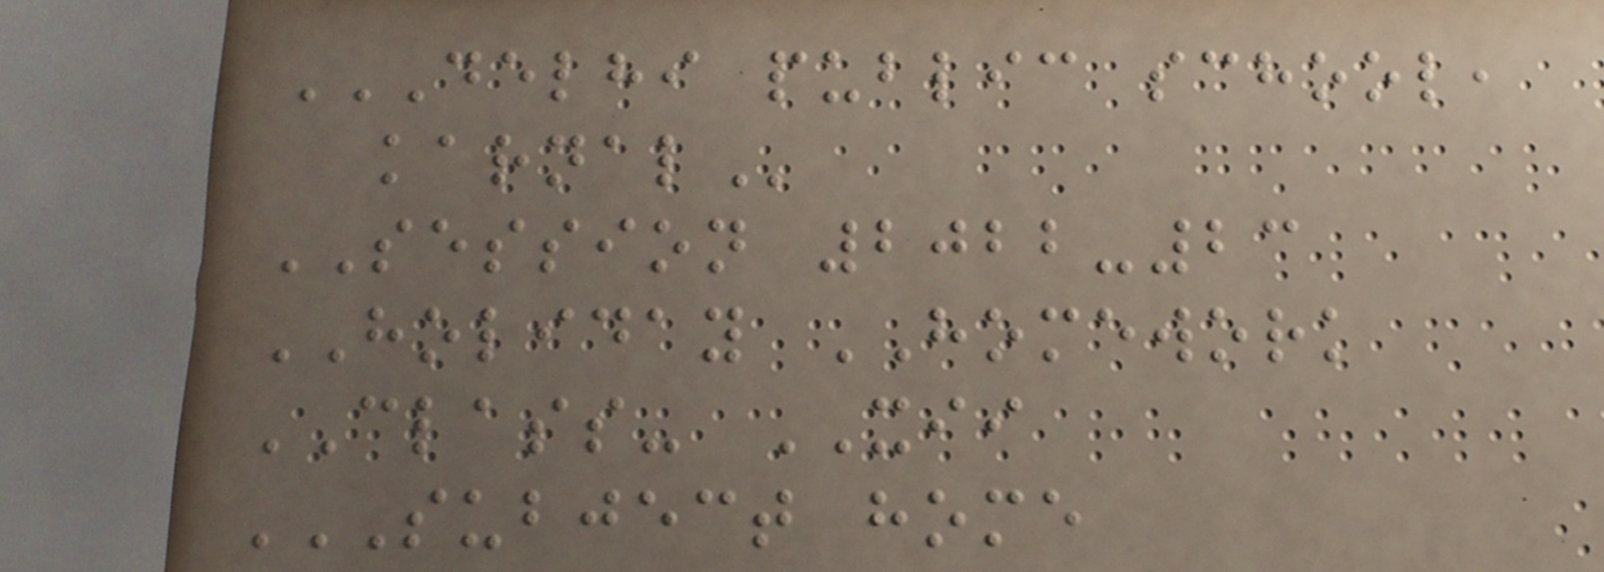DELHI PUBLIC SCHOOL,
KARNAL
SESSION 2022-23
HOLIDAY HOMEWORK
CLASS- XII
SUBJECT HOME
